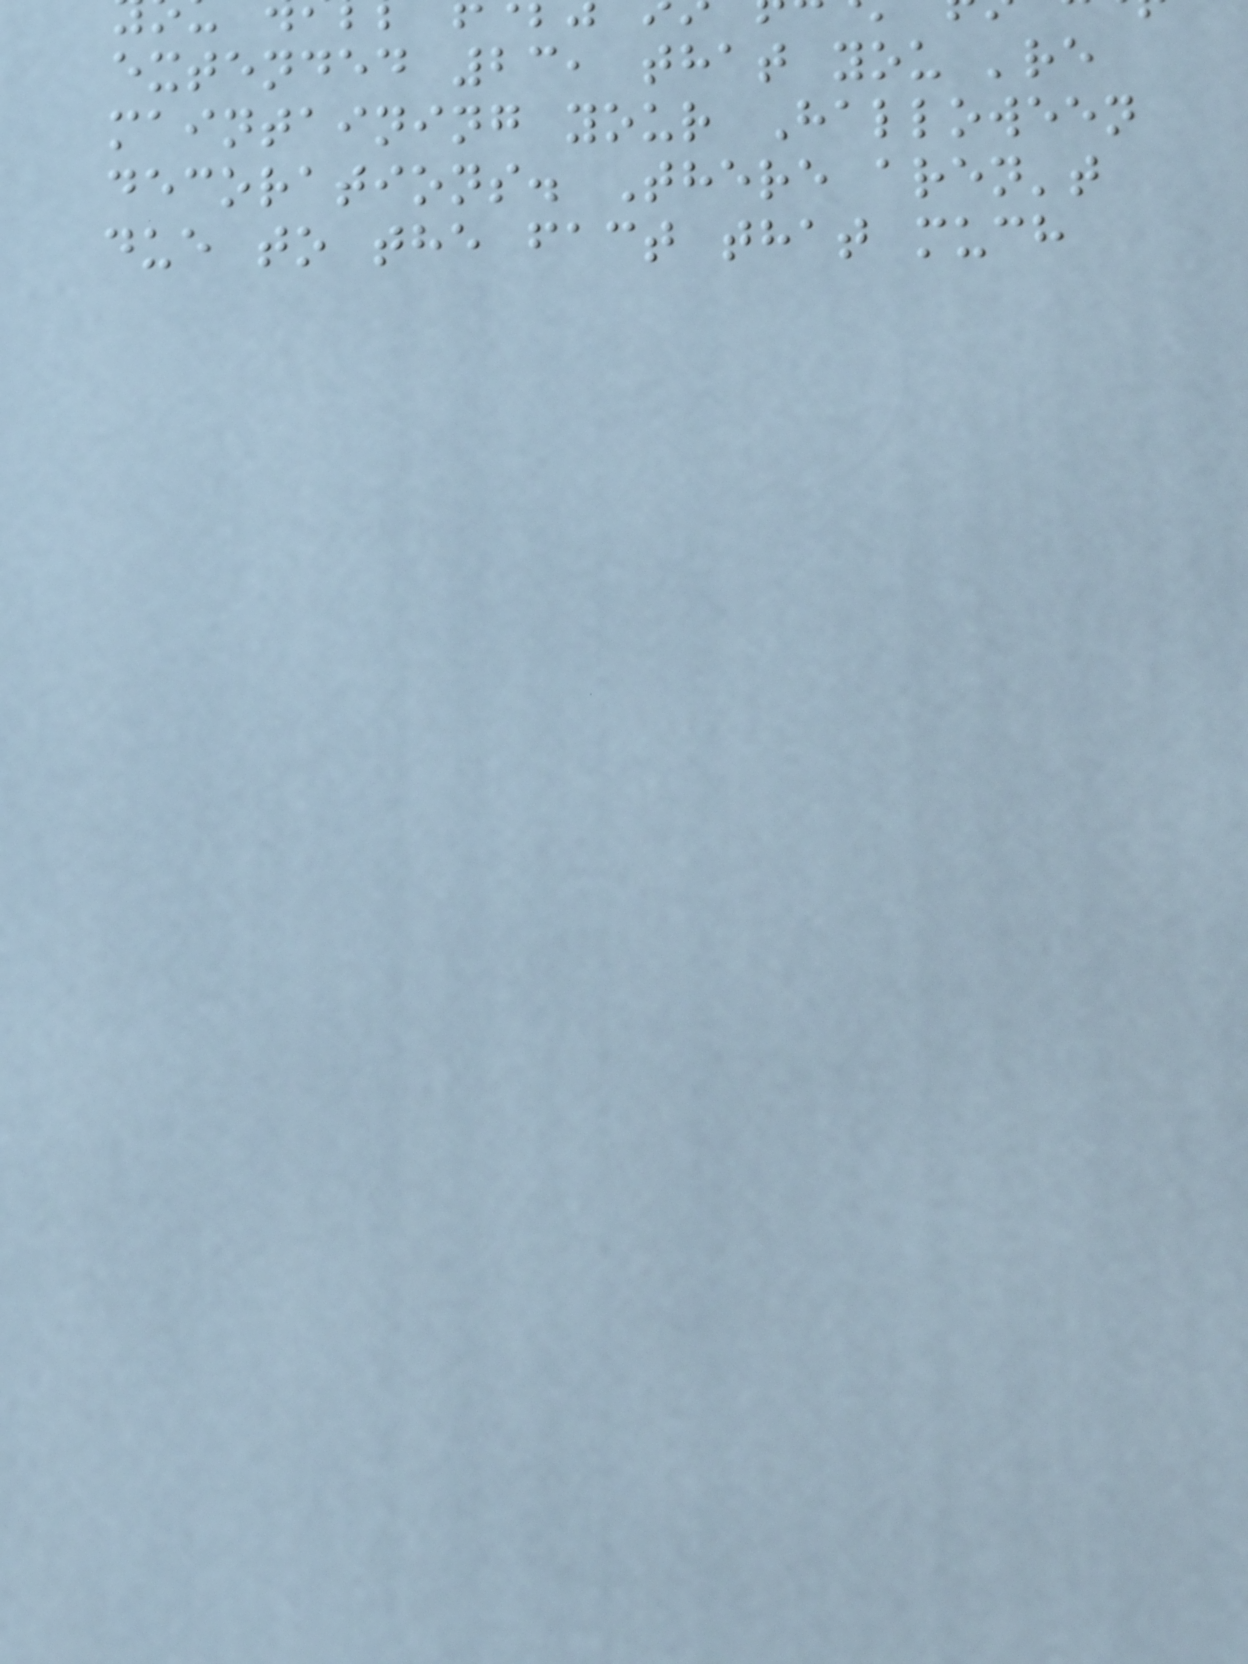extended 23, that you 're
maintaining your Halloween
decorations. There aren't
due to the fact that much
